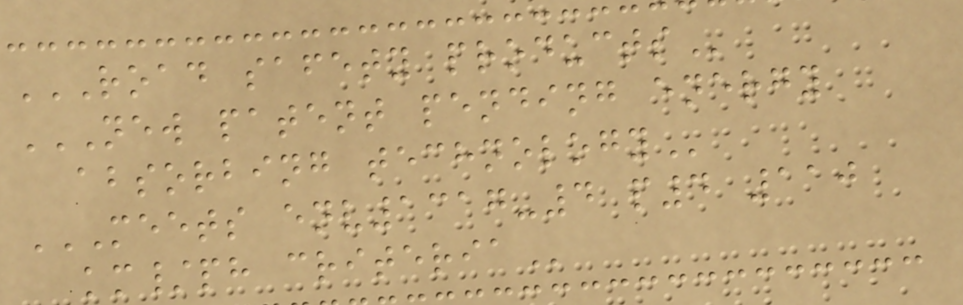ROAD SAFETY PRODUCTS
NEW PATENT PENDING ENERGY
ABSORBING TECHNOLOGY
MEETS ENV1317-4 P4 110
KM/PH CRITERIA
